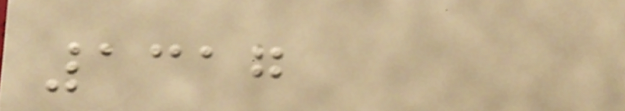1317
